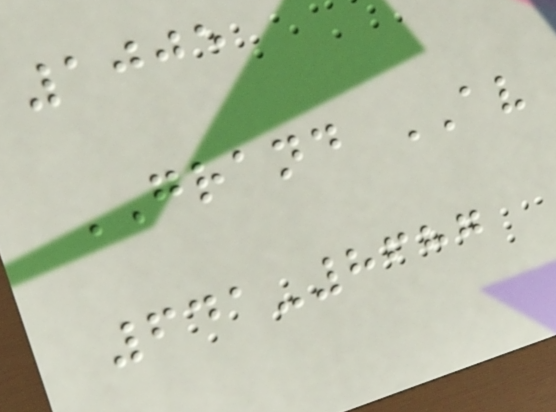1005
GRAND AV
641-8687
